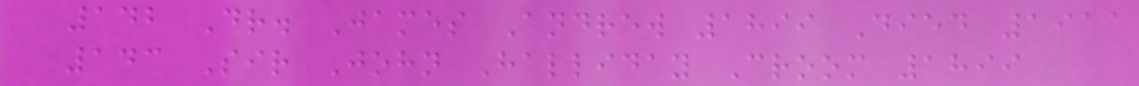142 Dr. James Andrew 1899 Died 1911
143 Sir John Halliday Croom 1899
